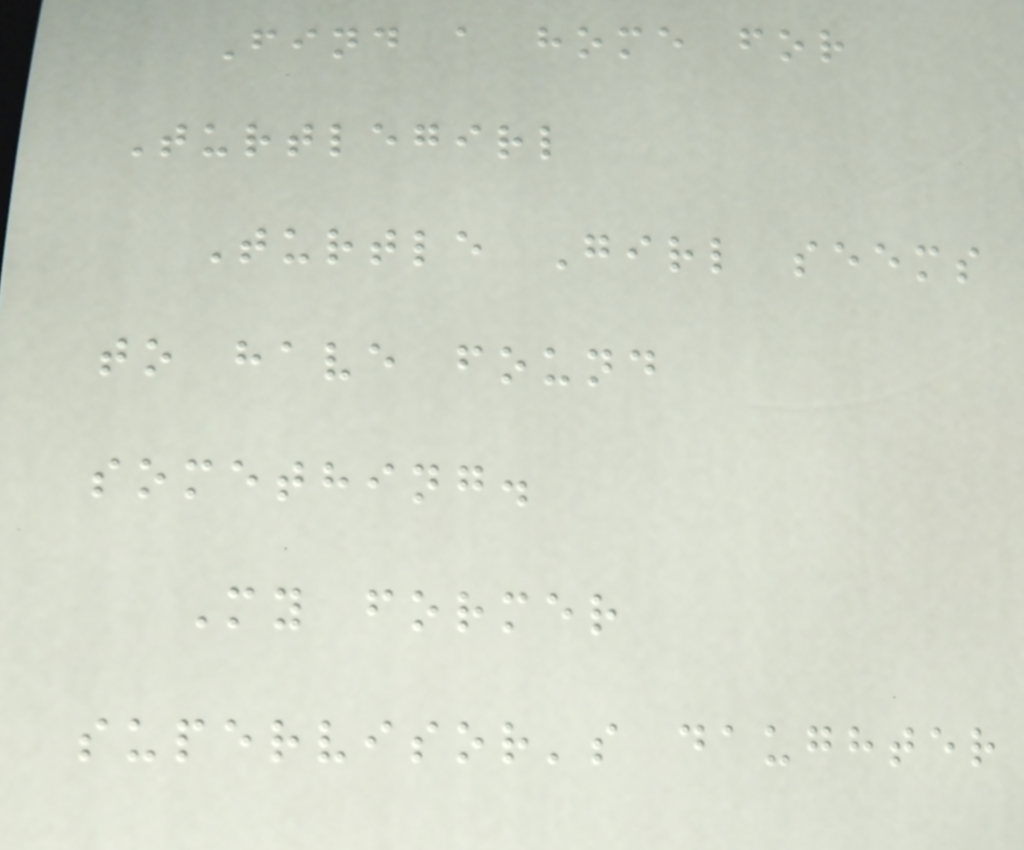Find a home for
Turtlegirl
Turtle Girl seems
to have found
something.
My former
supervisor's daughter
